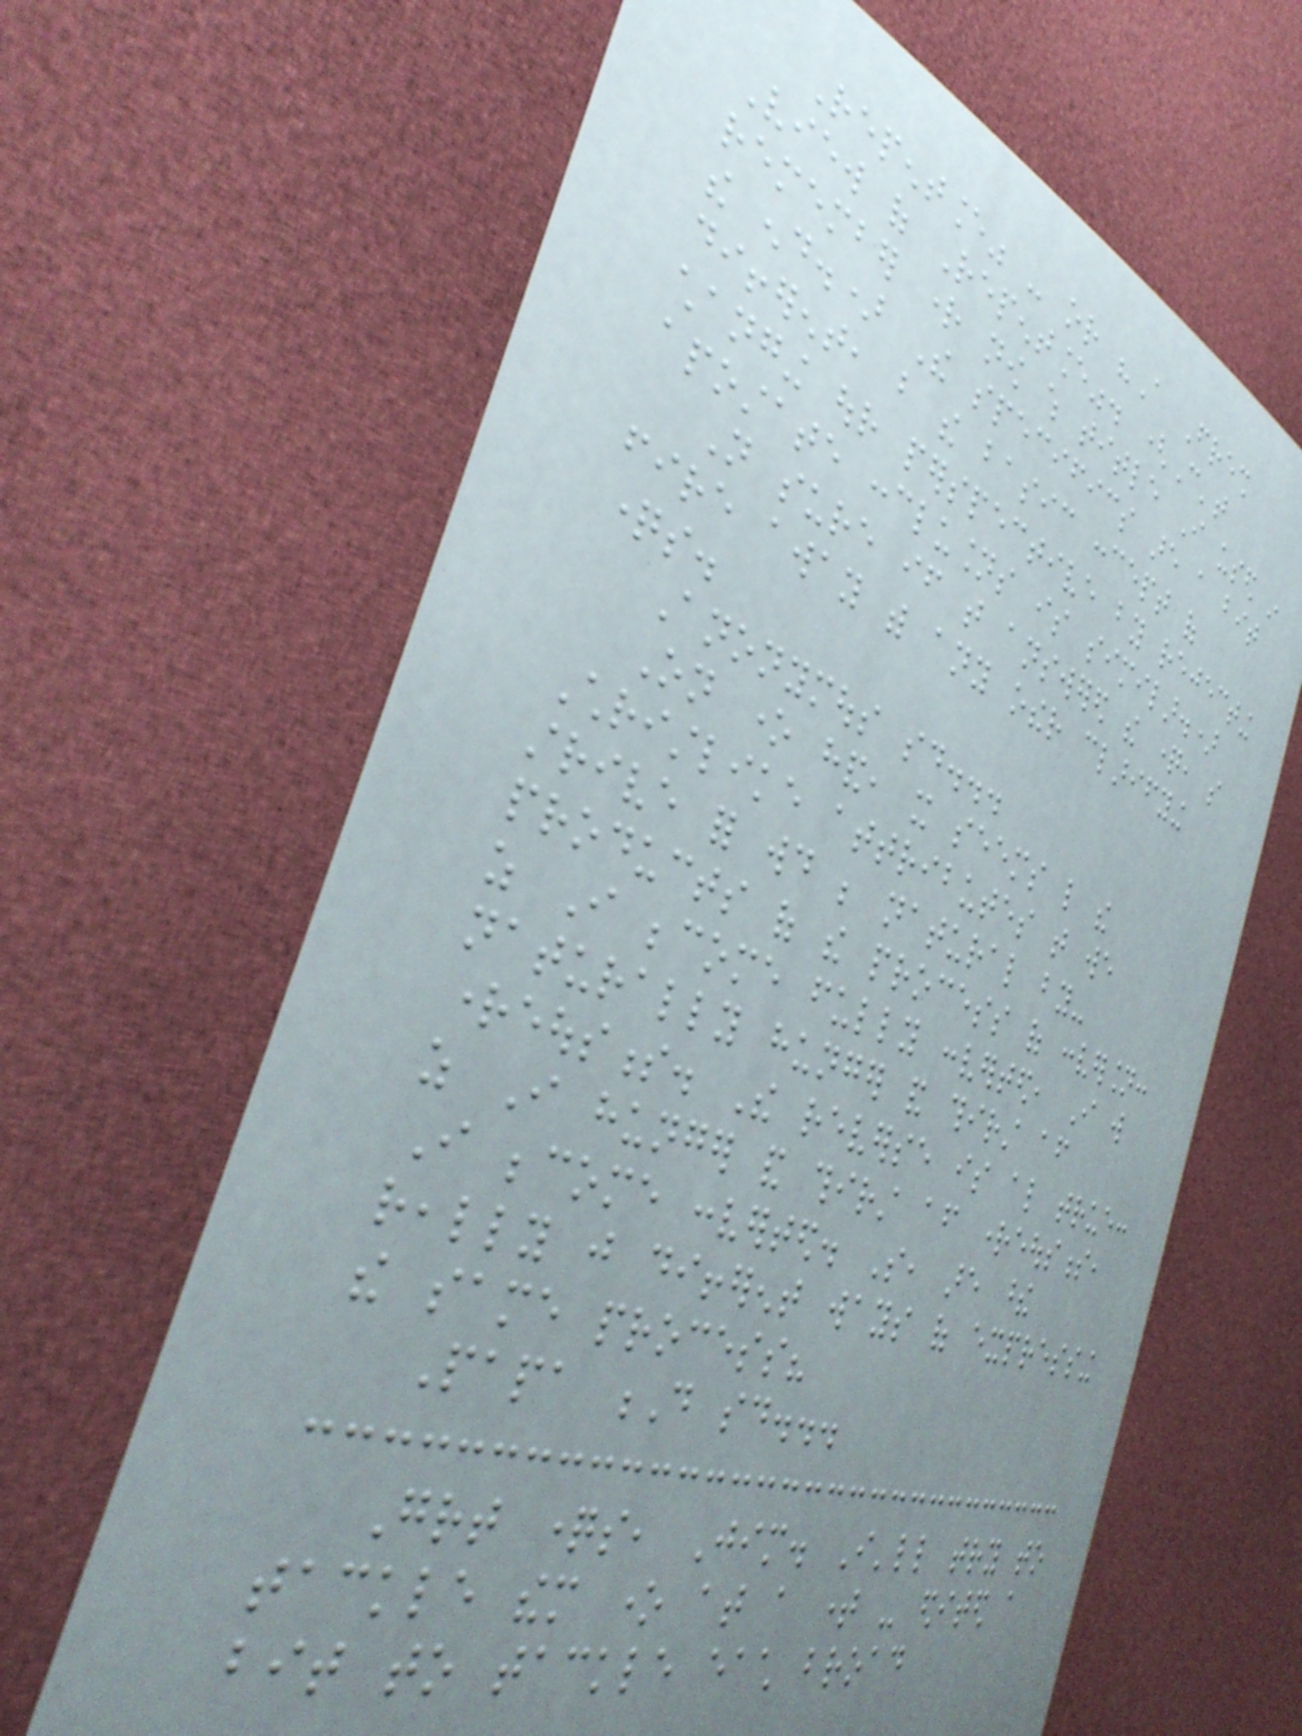Repentance" - or "A Fresh
View of Repentance". (Can't
remember right now which title I used in
the end.) The specifics are a bit
different, but the basic concept of
changing our perspective by rejecting
apostate conclusions is similar.)
Not sure if that answered the question, so
fire away with any other clarifying
questions.
Anonymous said...
On one hand, it seems like the
Christlike attributes that we
strive for would be natural by-
products of the process of conversion:
as I become fully converted, I will
naturally hunger and thirst after
righteousness. The reverse is also true:
as I hunger and thirst after righteousness,
I become converted. So, are these
really just different ways of expressing
the same process?
Papa D said...
Great questions, Jim. I'll try to
tackle them one at a time - edited a
bit to tackle each broad
